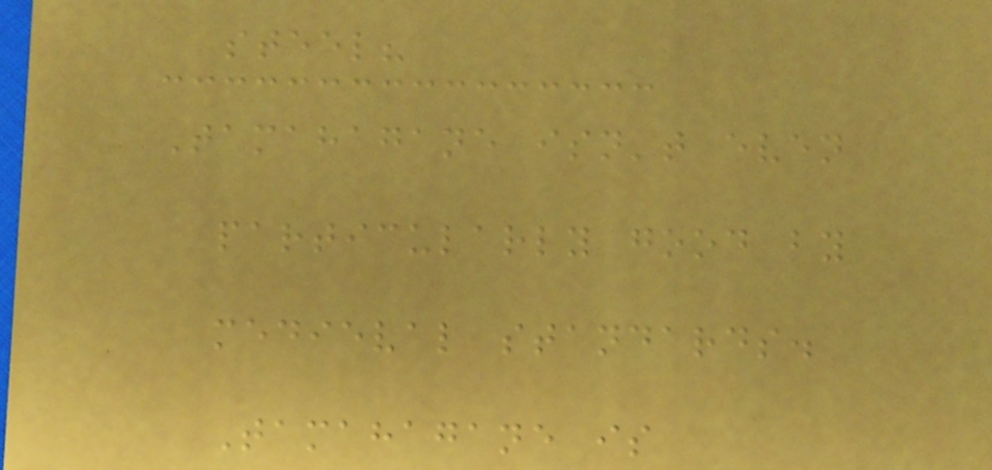steel?
Tamahagane isn't even
particularly good by
medieval standards.
Tamahagane is
